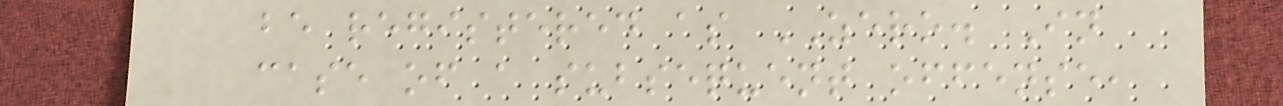be registered as ZERO. In
case of a subsequent offense,
